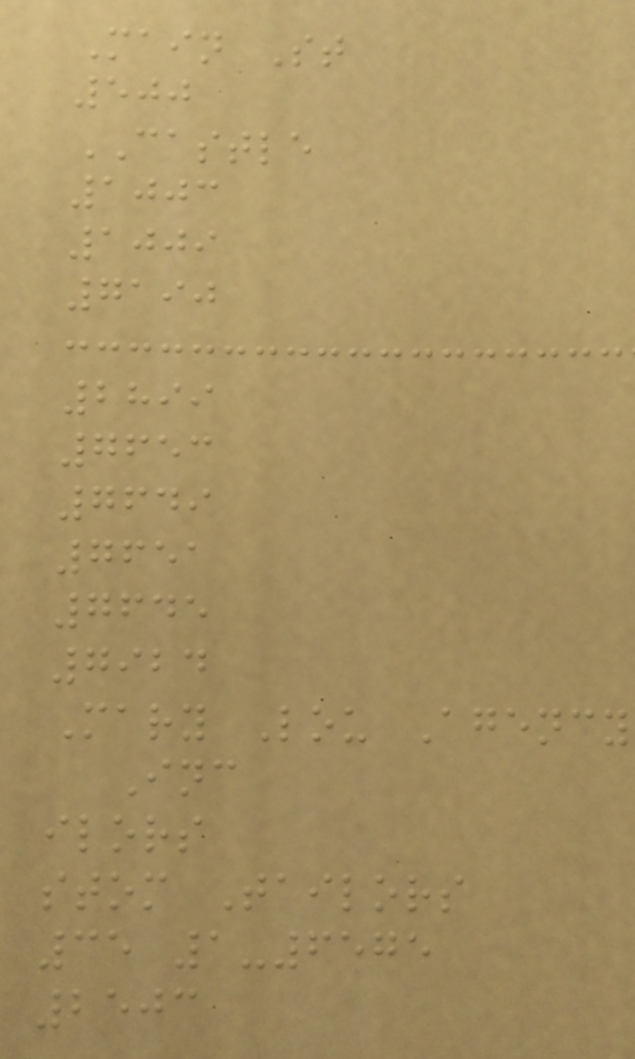Main St
500
CASTLE
1003
1009
7190
2899
7653
7649
7651
7645
7924
Mary Lou Agency
Inc
ilors
stom Tailors
35 1-6575
2503
